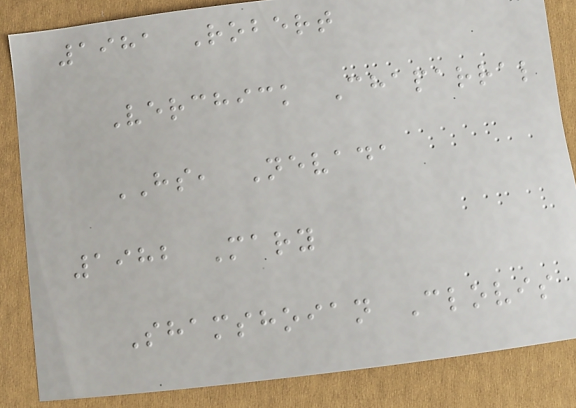1981 Robert
Verchick Chaparral
HS, Nevada
1982 Mary
Shamshoian Clovis
